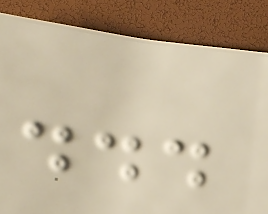...
